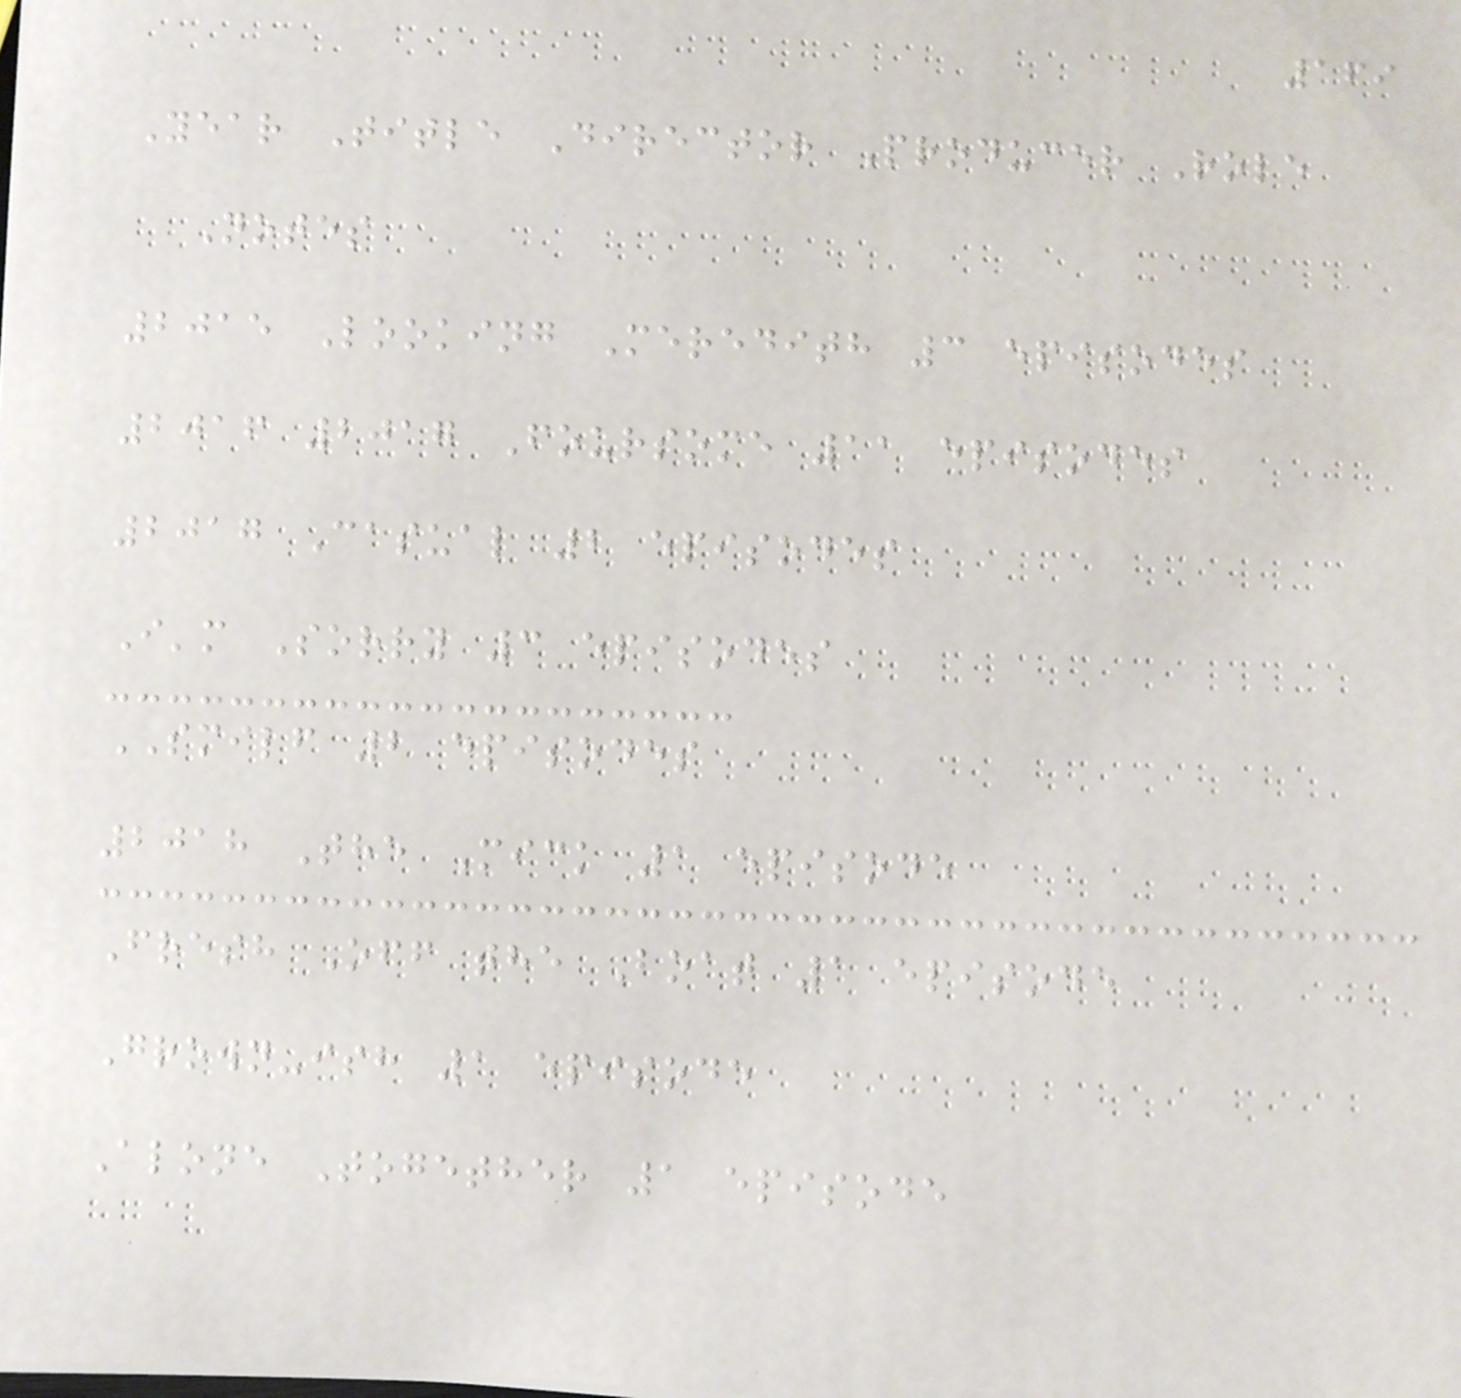169
Year Title Director Producer Role
Notes
2015 Looking Meredith 3 episodes
2016 2017 Foursome 11 episodes
2017 Casual 2 episodes
I'm Sorry 3 episodes
SMILF 2 episodes
2018 The Mick 1 episode
Fresh Off the Boat 1 episode
Grown-ish 1 episode
Alone Together 1 episode
